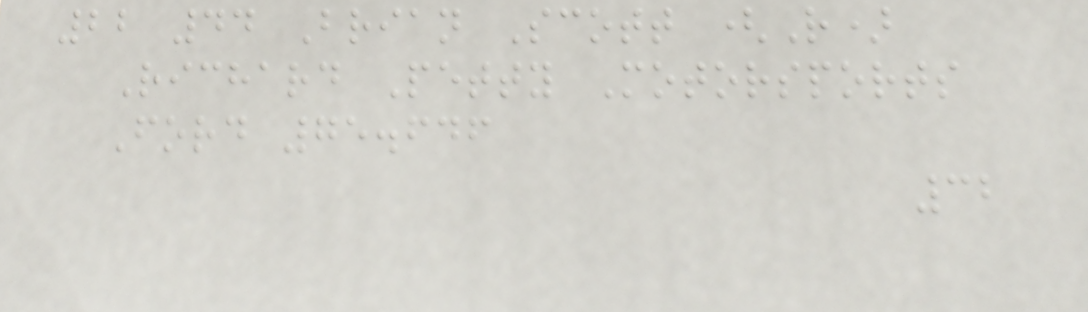22 44 Brian Scott (R)
Richard Petty Motorsports
Ford 75.646
32
